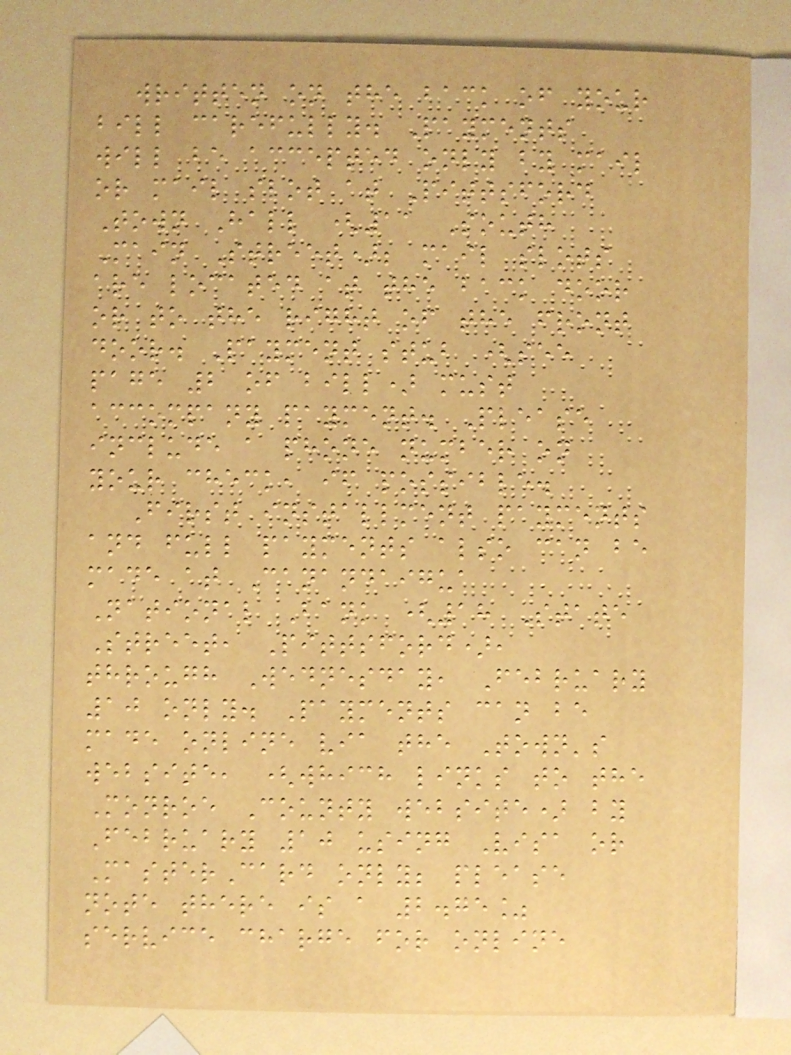written on the back of your
bill carefully. Payments
will be accepted only by mail
or mail slot at Pittsford
Town Hall (11 South
Main Street); mail slots
are located at the back door
or to the right of the front
door. Payment stub (see
page 2 of bill) must
accompany payment. Please
include a phone number on
your check, if possible.
First installment payments
and full payments also can be
made at Canandaigua
National Bank (18 State
Street, Pittsford),
through Wednesday, February
10 only. Payments can be
made online via the Town's
website, (which links to the
Monroe County website) by
February 10 using Visa or
MasterCard only; please
note there is a 2.75%
service charge for online
